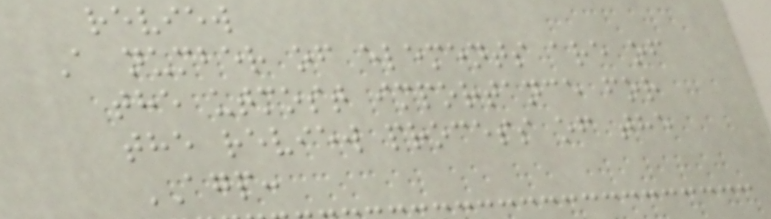review
A number of elements are of
the utmost importance for
the review process of the
AGP:
